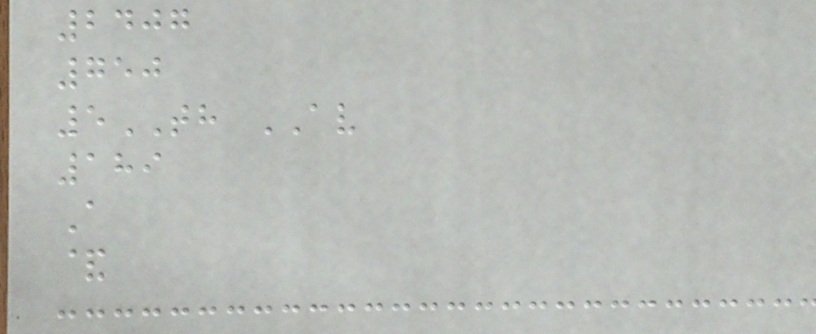2407
750
5TH AV
189
A
&
